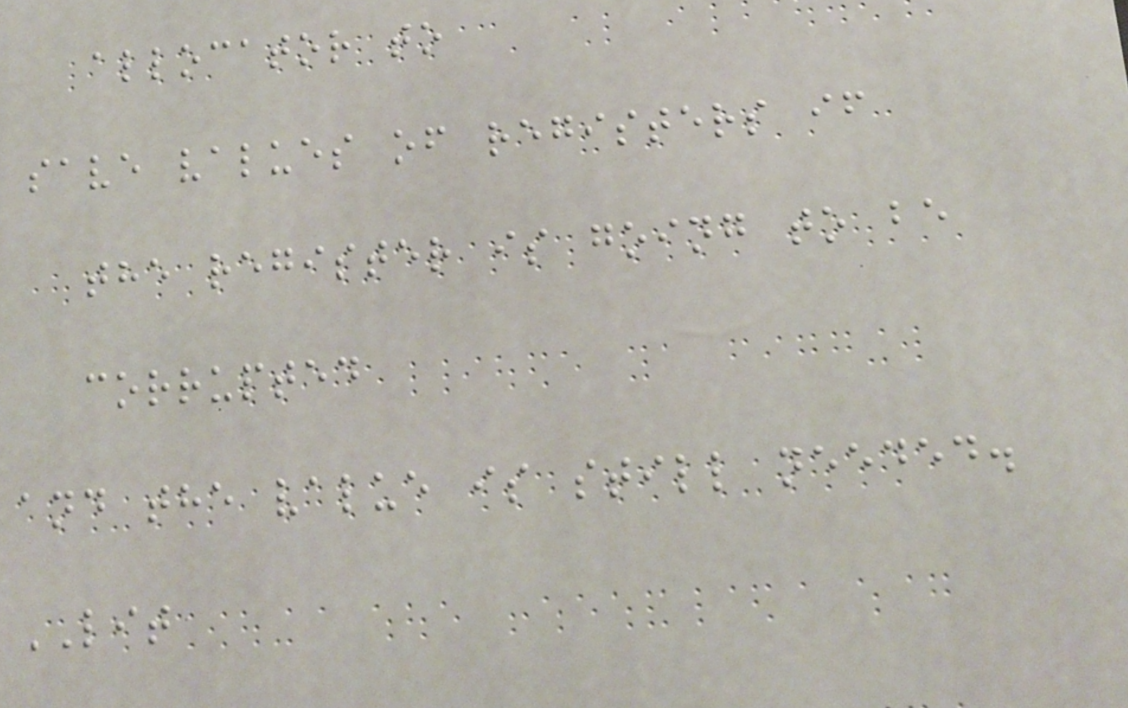allocator to
save values of registers if
the register is going to be
corrupted
and the value is still needed.
LIT
